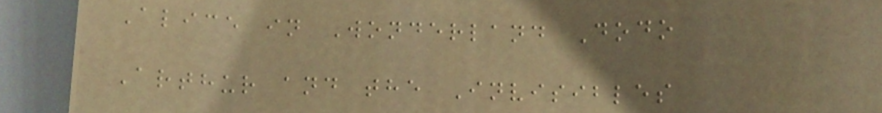Alice in Wonderland Dodo
Arthur and the Invisibles
